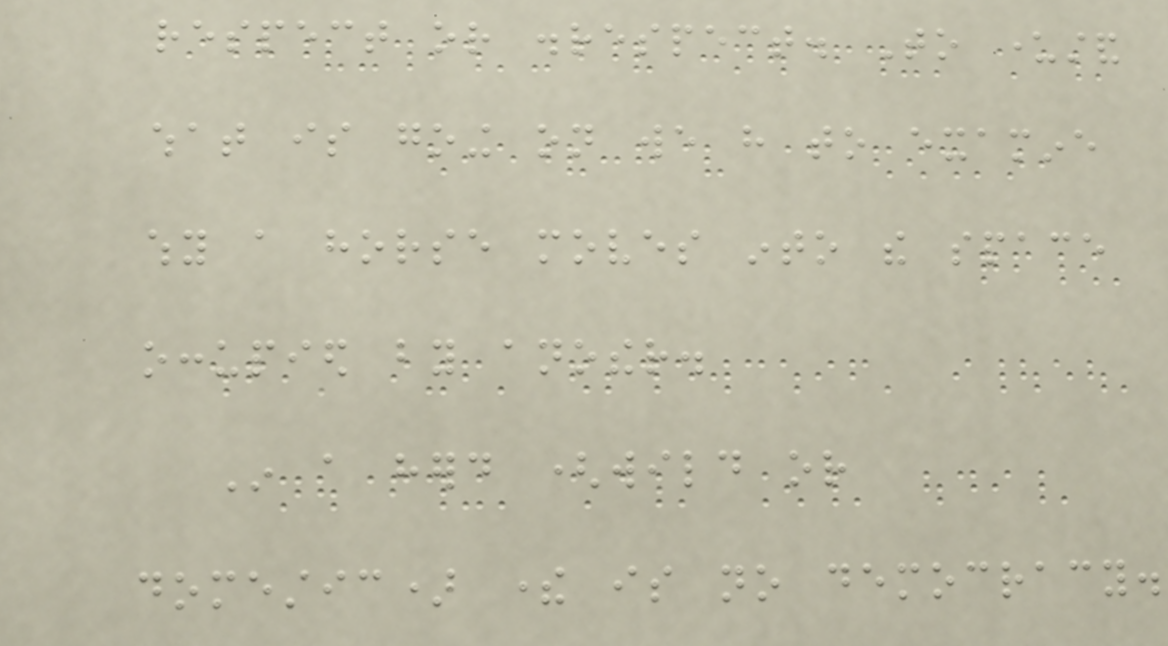respect or disrespect. To understand
what is going on we have to examine
why a horse moves into the space
occupied by another.
In a herd (wild or
domestic) there is no democracy.
